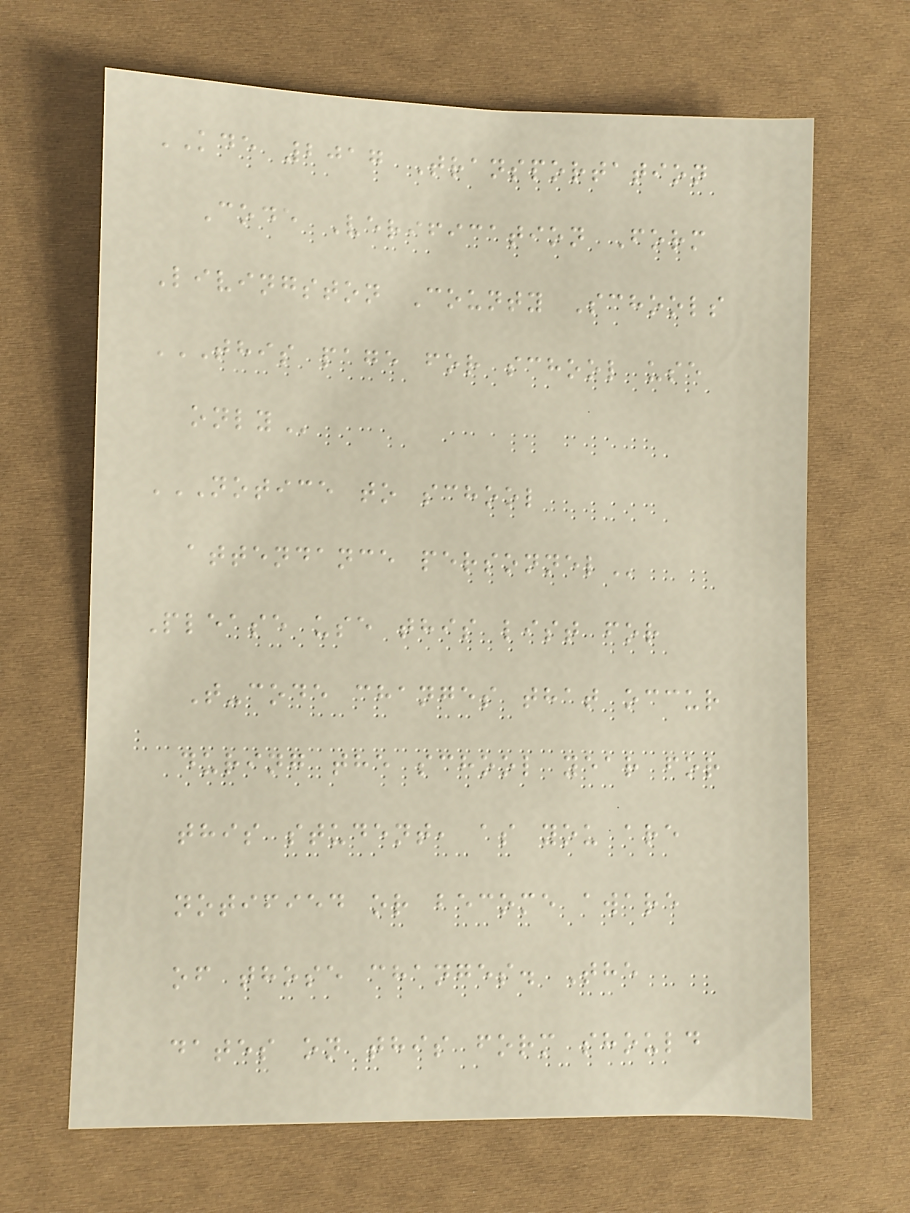KDE 2017 Transportation
Code Verification Form
Livingston County Schools
THIS PAGE FOR SCHOOL USE
ONLY
NOTICE TO SCHOOL
ATTENDANCE PERSONNEL
Please use this list for
T-code changes that occur
during the school year for
this student, as you are
notified or become aware
of those changes. The
dates on this form should
